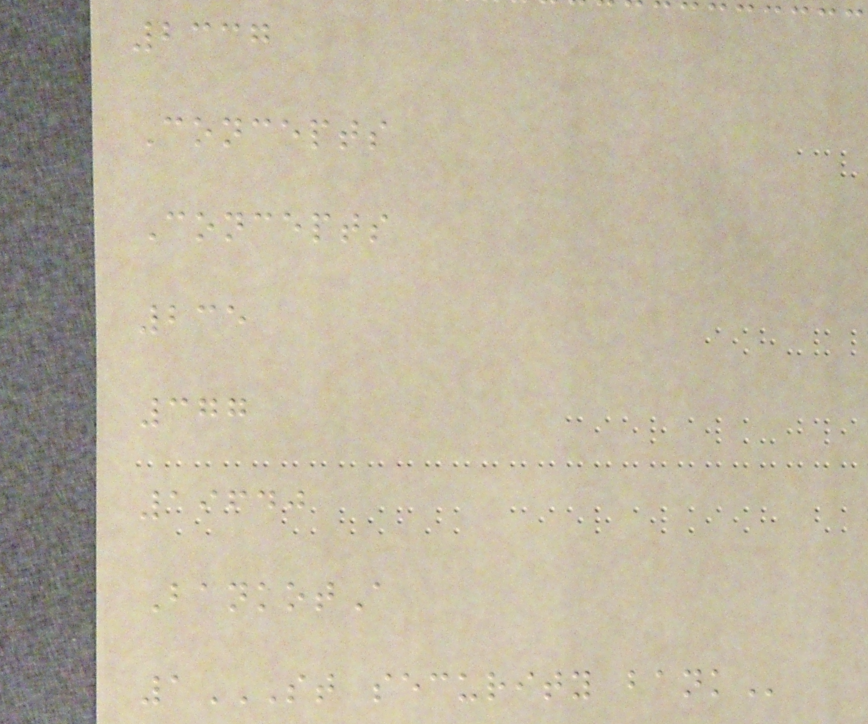2337
Concepts
Concepts
235
377
19640
BankotA
1ST SECURITY BANK
